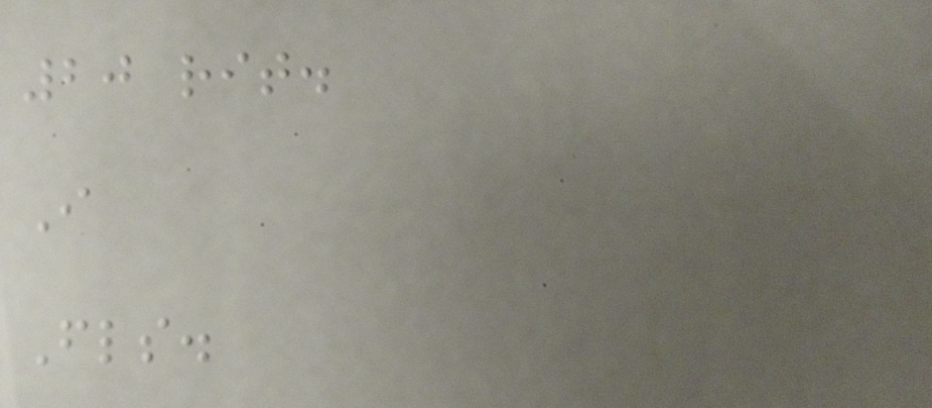20 rit.
I
Fls.
